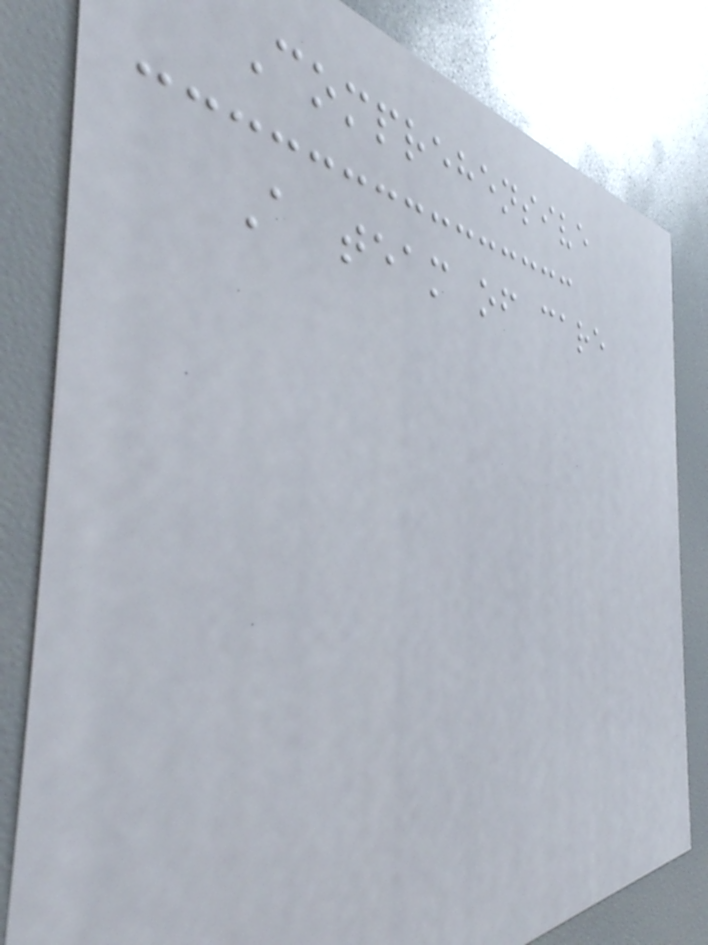Comprehensive
A team of care
